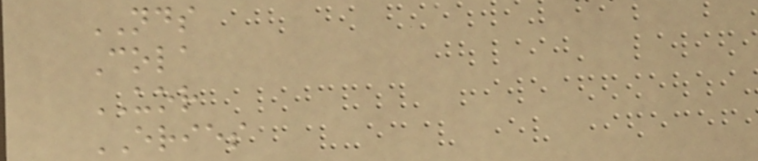NDS
Cola
UOR
ERIES
